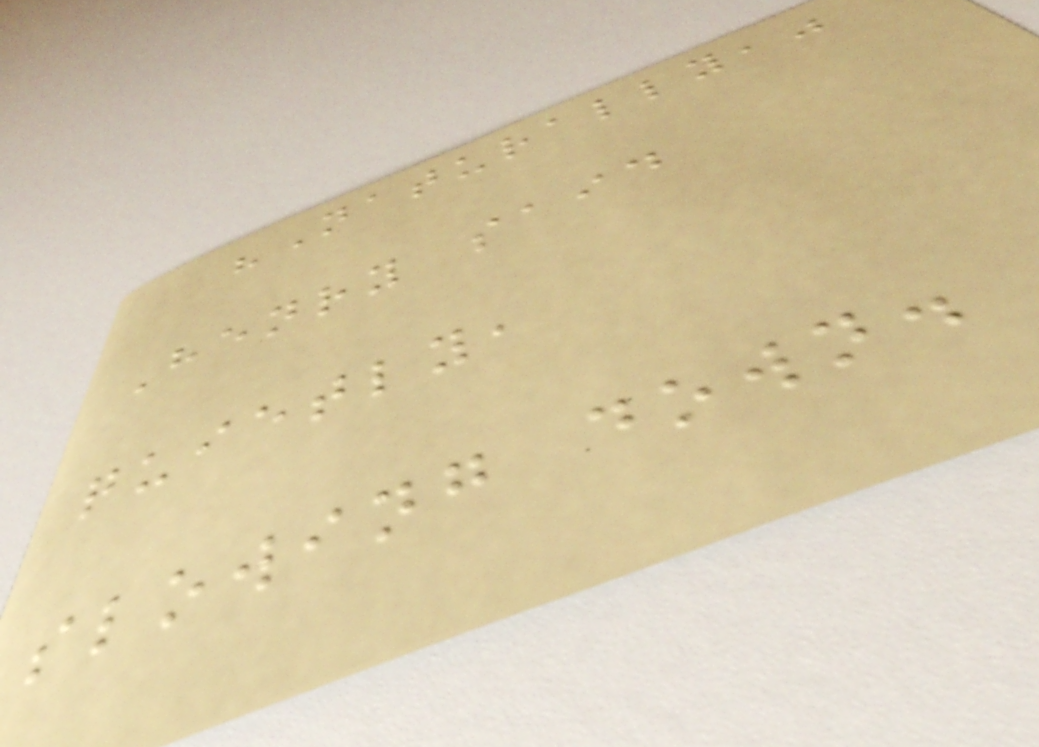"Naturally,"
Henry said
quietly,
slowing down.
